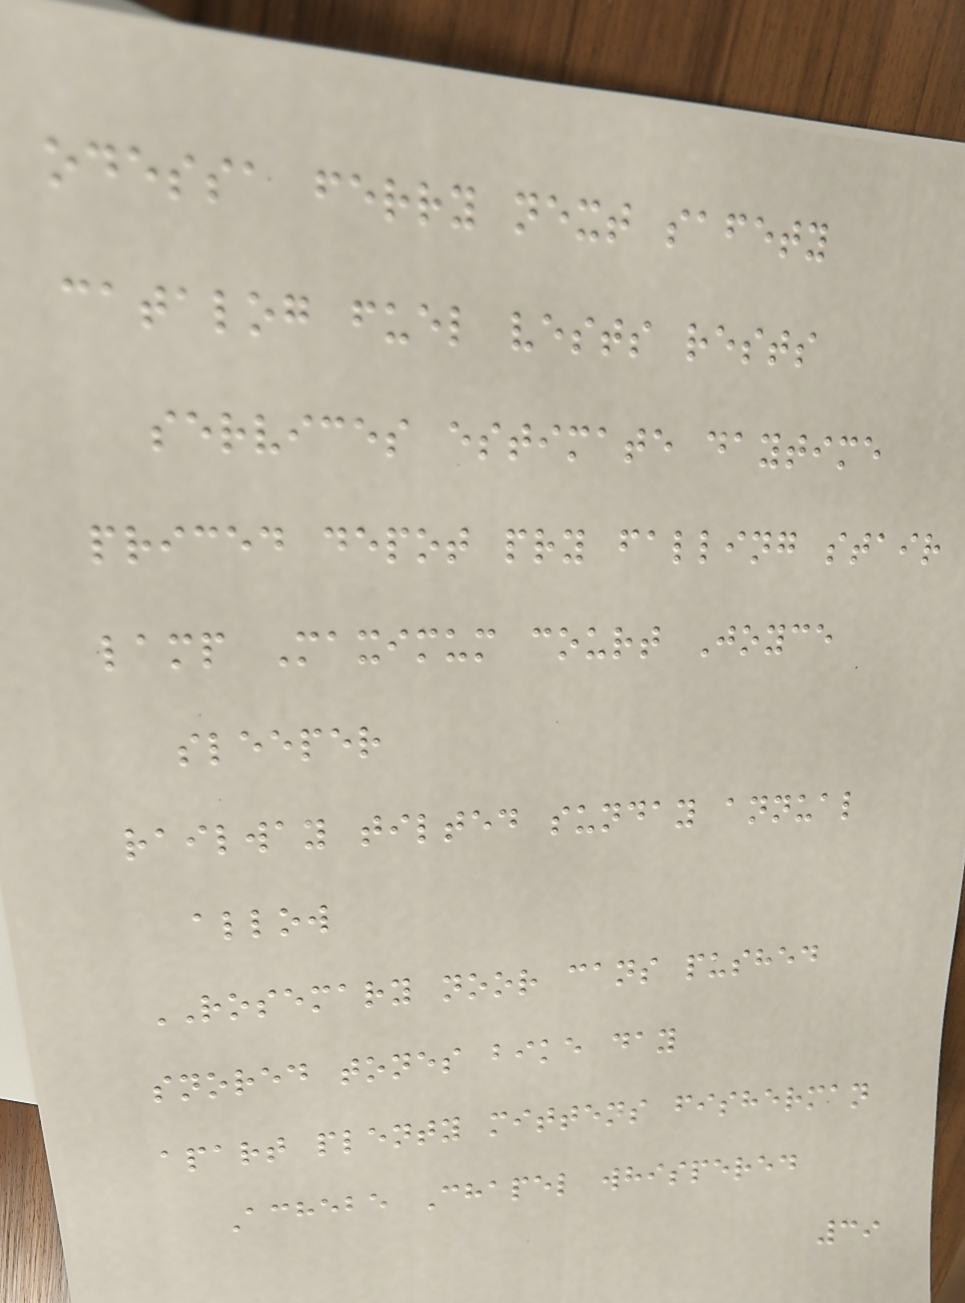odessa ferry next safety
catalog fuel vests rests
services estimate daytime
priced depot pry falling stair
lamp Maximum court Joyce
sleeper
railway tilted sunday annual
allow
ROSEMARY noor cans pushed
snored tones bike day
apart plenty mittens fisherman
Achebe Chapel whispered
39
